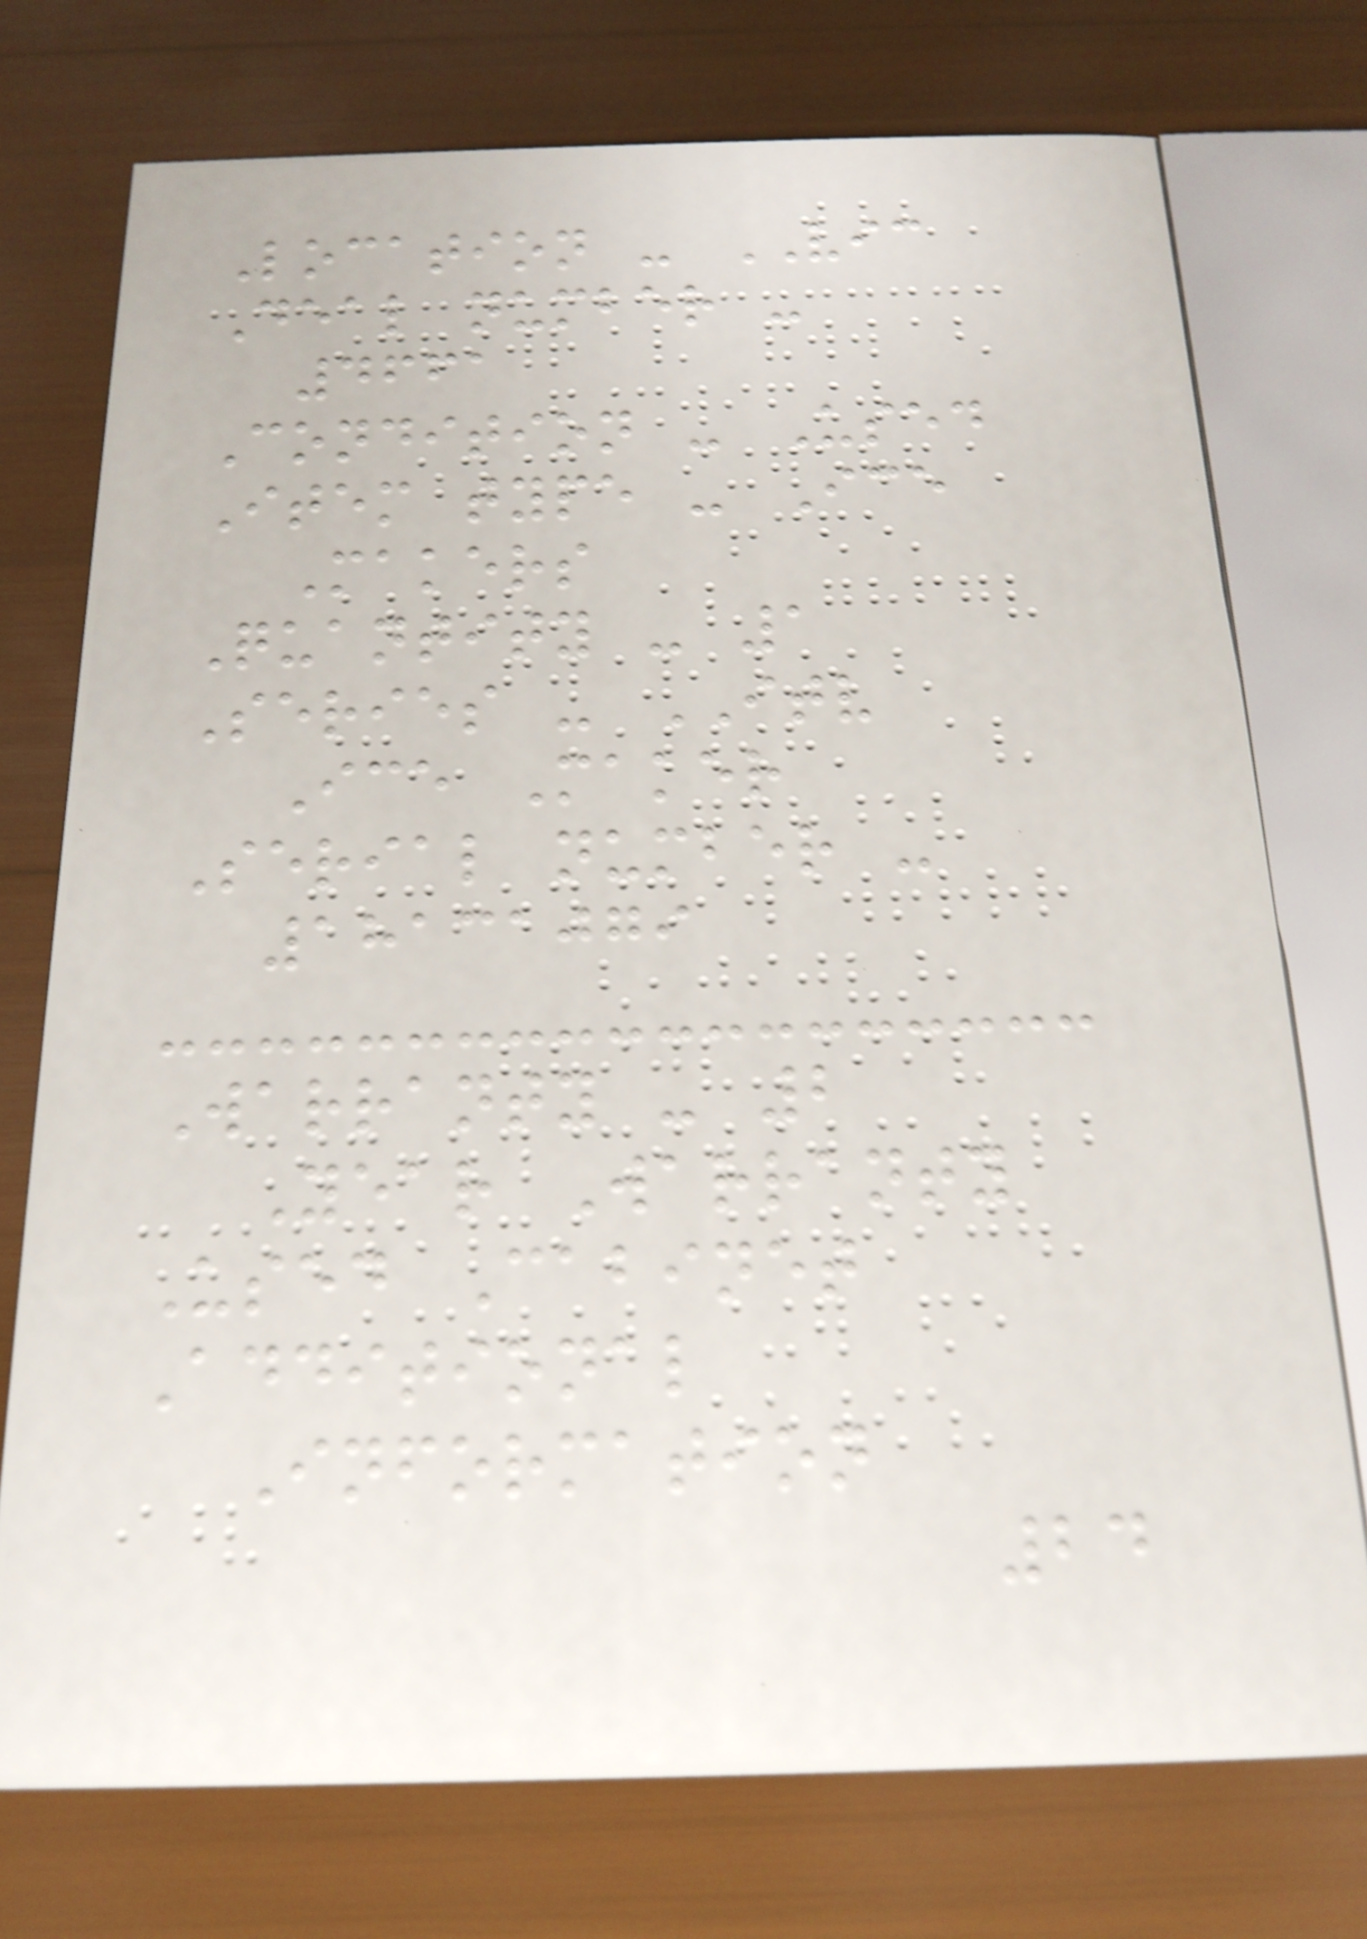Location - VIC
Deal number -
4661
Condition - Used
Item type - Ice
Makers
Quantity - 1
Series - ITV
Ice Maker
Serial number -
18131079
Warranty - 2
Year Warranty
Used Cabinet
Additional
Information
24
